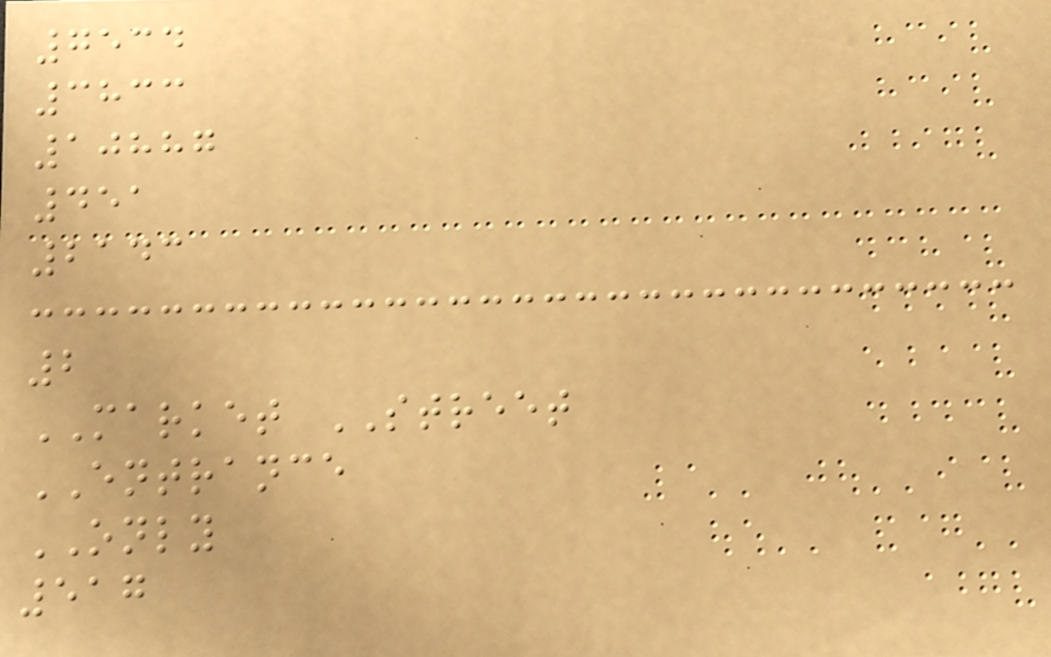7534
3833
10887
451
2143
2
MARKET STREET
ENTRANCE
ONLY
517
